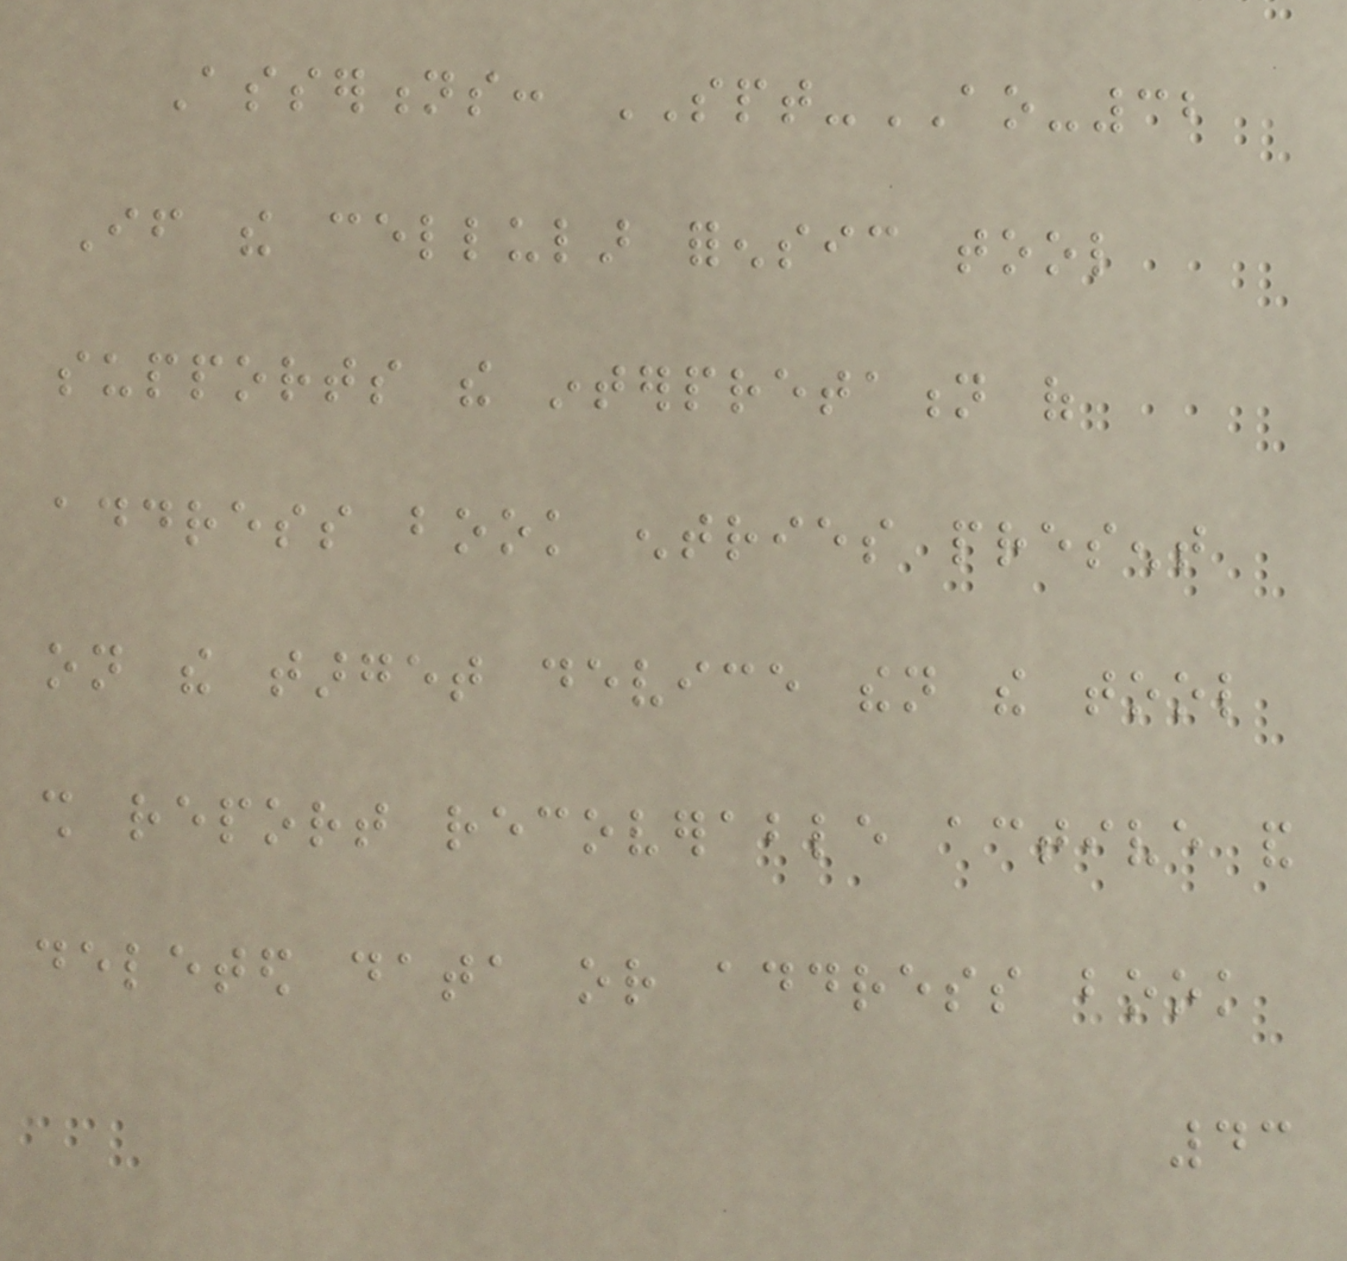Assertions: SPT-AO-32
If the cellular forensic tool
supports the interpretation of
address book entries present
on the target device then the tool
shall report recoverable active and
deleted data or address book
43
